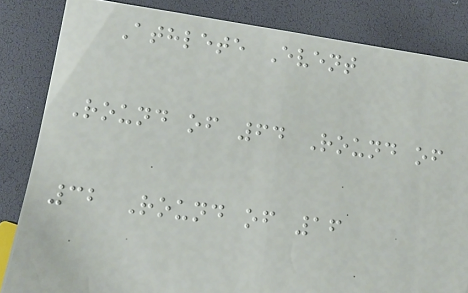Athlete Event
Round of 64 Round of
32 Round of 16
